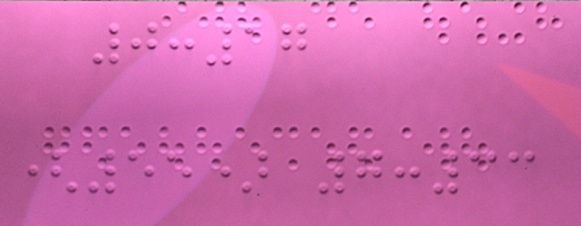0:17
(55) 7:33
